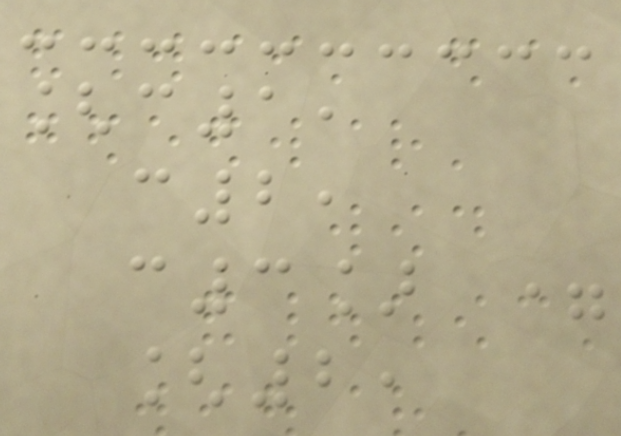[c1,
c2,
c3] =
[2,
